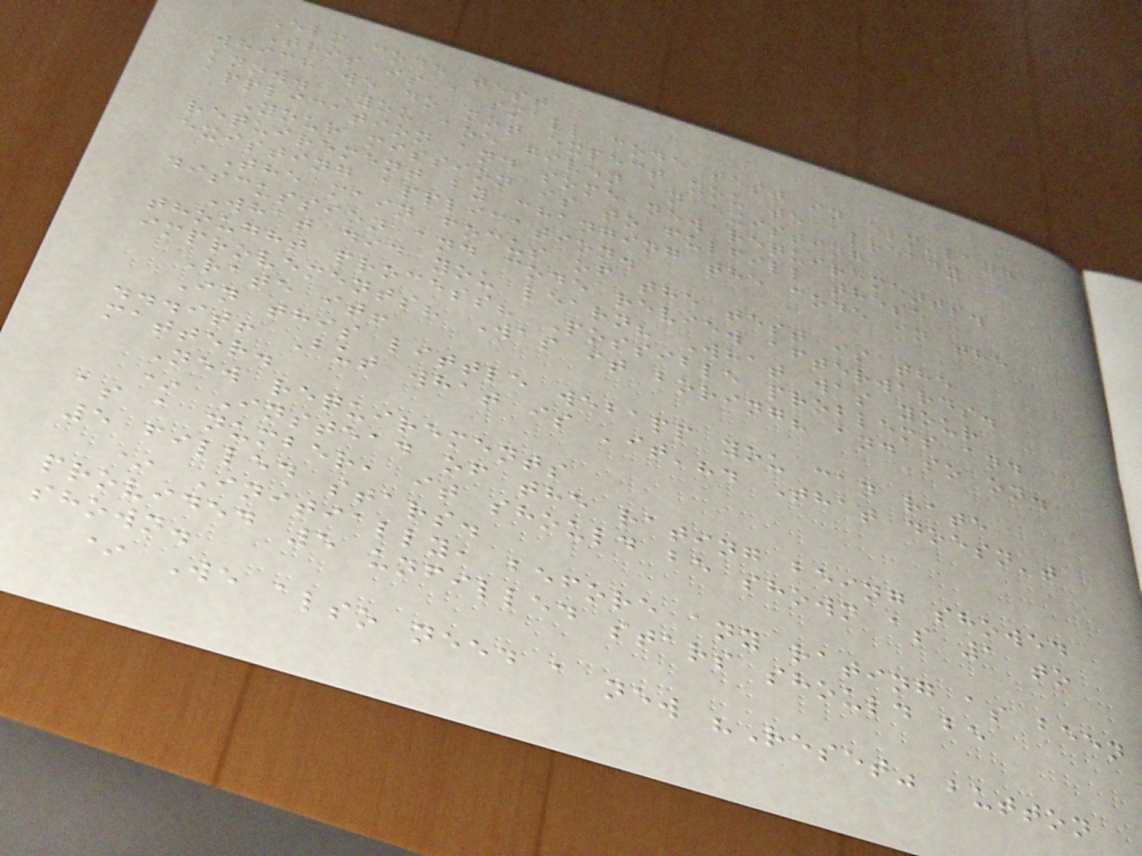Elm code test
This is a small code test in elm-lang
which we do not expect you to already
know. You are given an existing
application and some new requirements.
Your mission is to fulfill these
requirement by changing the code in the
existing application.
The main focus of the test is the
discussion and code review afterwards.
What did you learn? What was your
thought process? Possible problems and
improvements? Was it boring? and so on.
Rate it!
In this little webapp you can rate
...it! But what is 'it'?. That doesn't
matter.
New requirements
* Instead of the rating being showed
as a number, it should be shown as 1 to
5 filled stars.
* Initially, before any rating as been
provided 5 unfilled stars should be
shown.
* We also need a new "Reset" button
